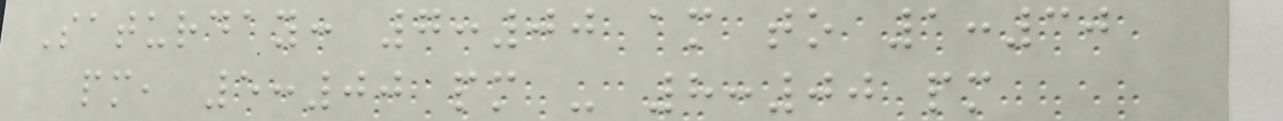Saturday: 7:00 am to 1:30
pm, 5:00 pm - 8:00 pm
